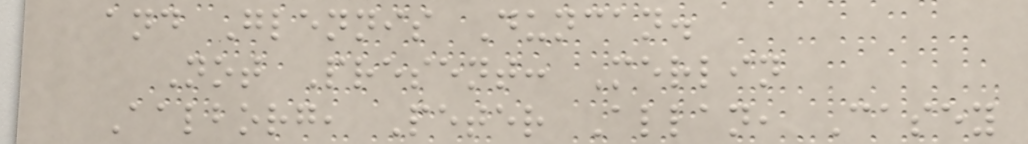and Glennis Duncan.
Not Present: Merlin
Aalborg, Peter Allan, Casey
